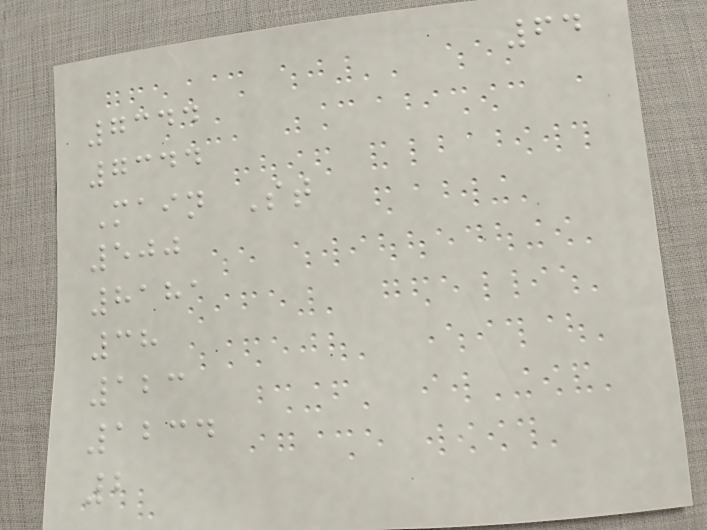64
7344
7344
Main St
500
8181
38
123
1234
2
